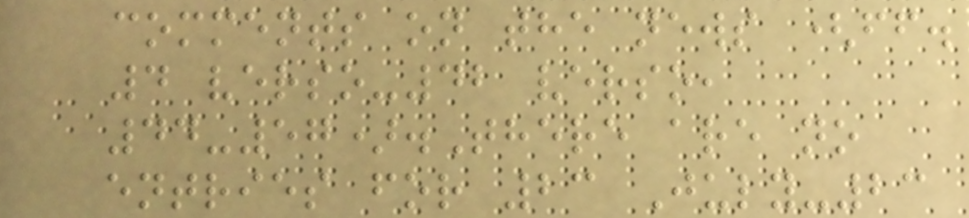comments on the news (ff.
4 verso-42 verso,
44-57).There are no
entries for 23 July-23
